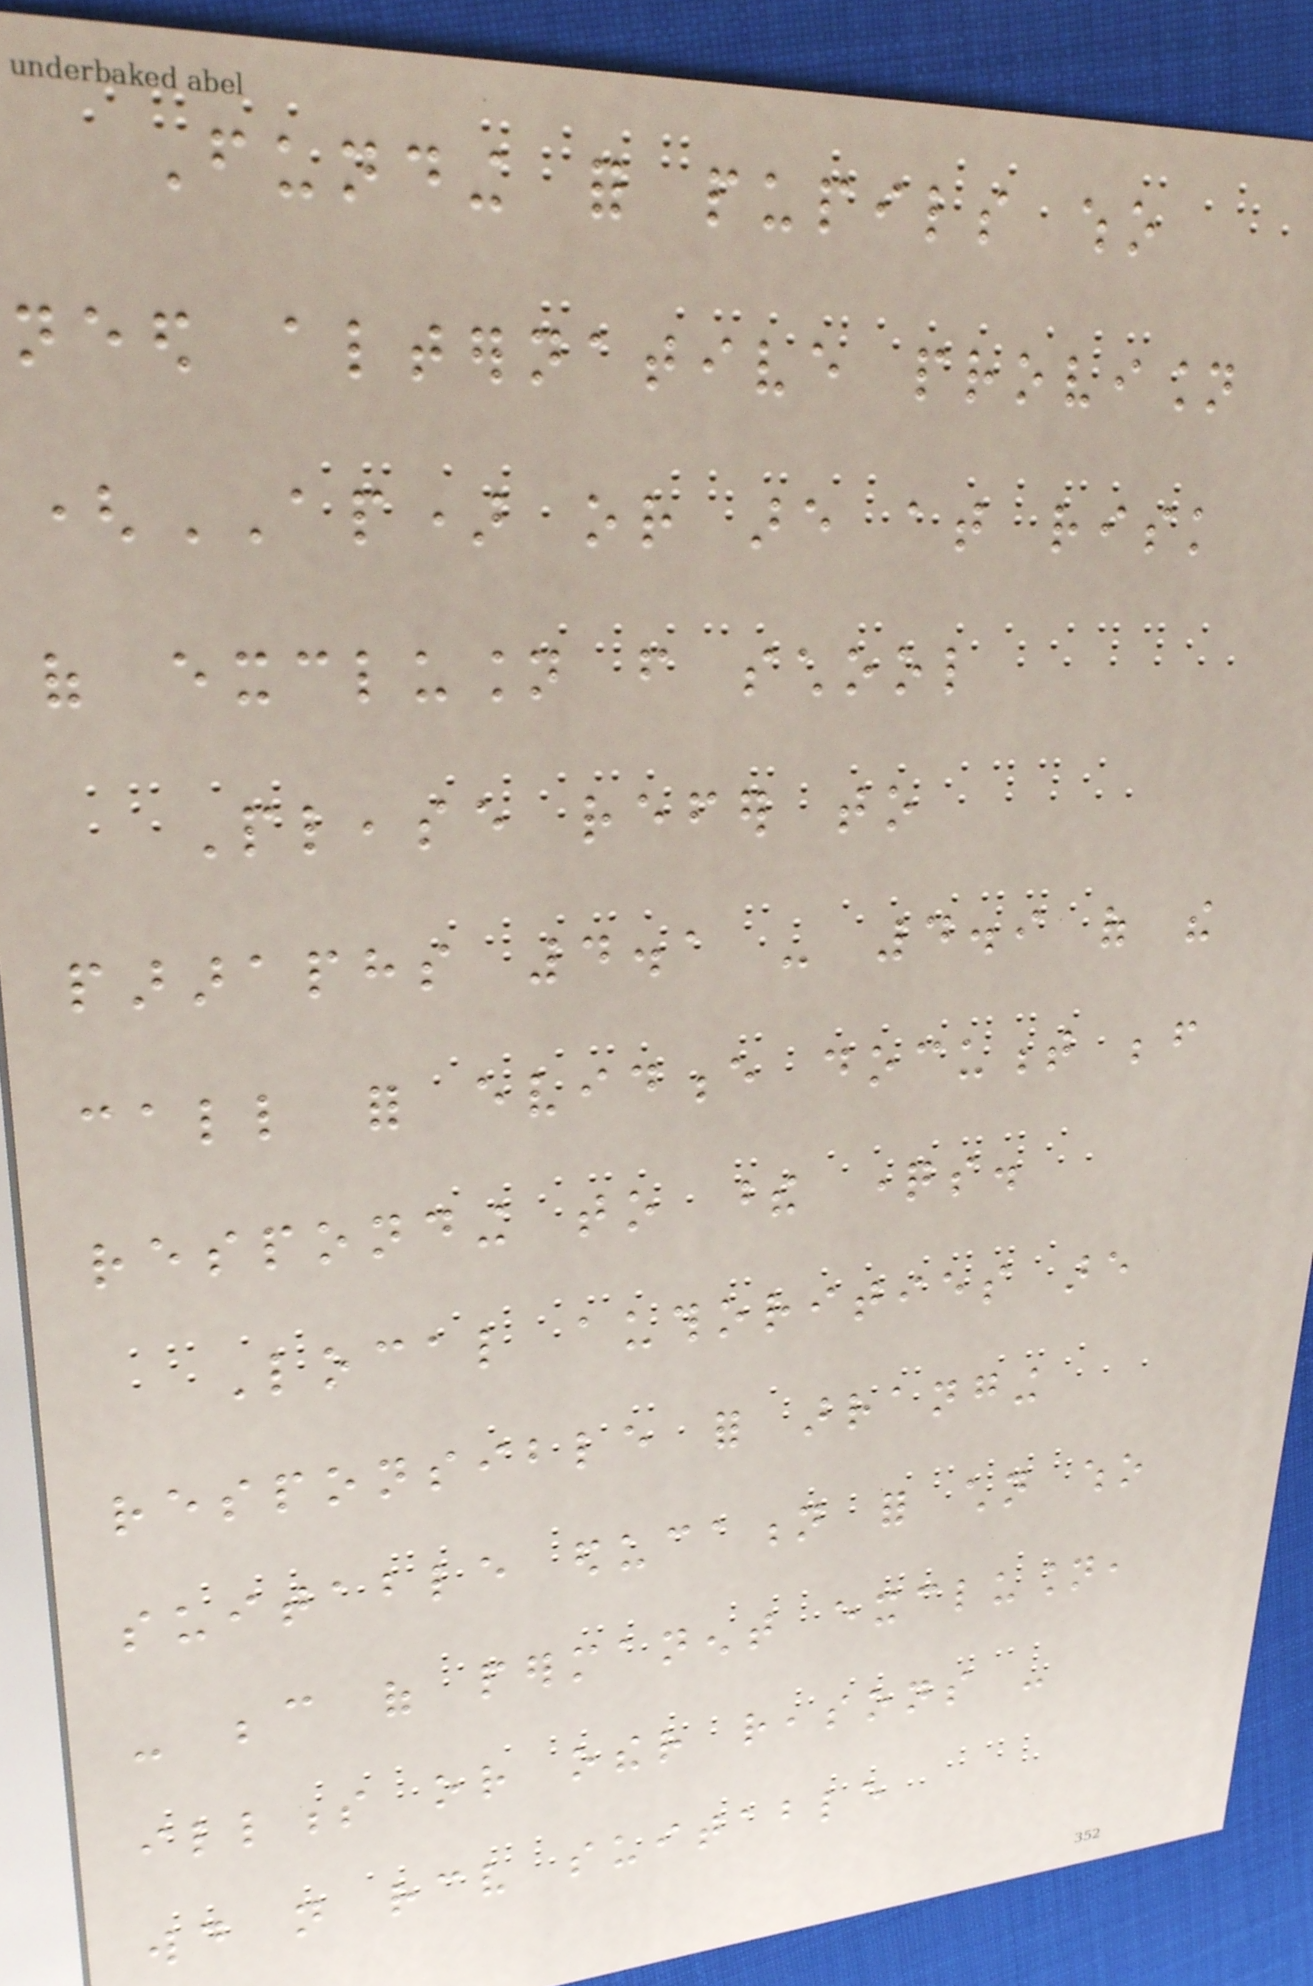Funding for pupils who
need alternative provision
(AP) or are at risk
of exclusion from school
Please refer to
pararaphs 4.1 - 4.9 of the
call for evidence document before
responding to these questions.
Local authorities are
responsible for arranging
suitable education for children who
- because of permanent exclusion,
illness or other reasons -
would not receive suitable
